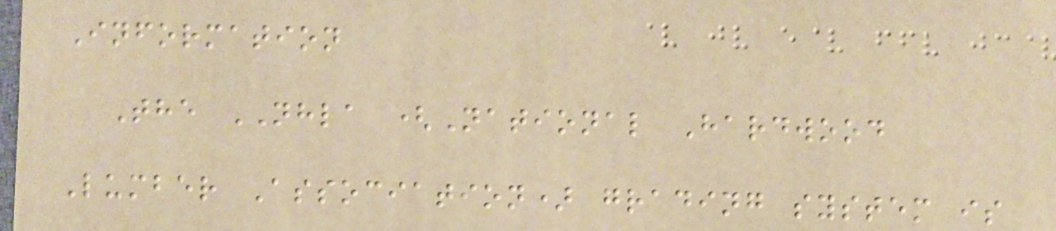Information
The NHLA (National Hardwood
Lumber Association) grading system is
